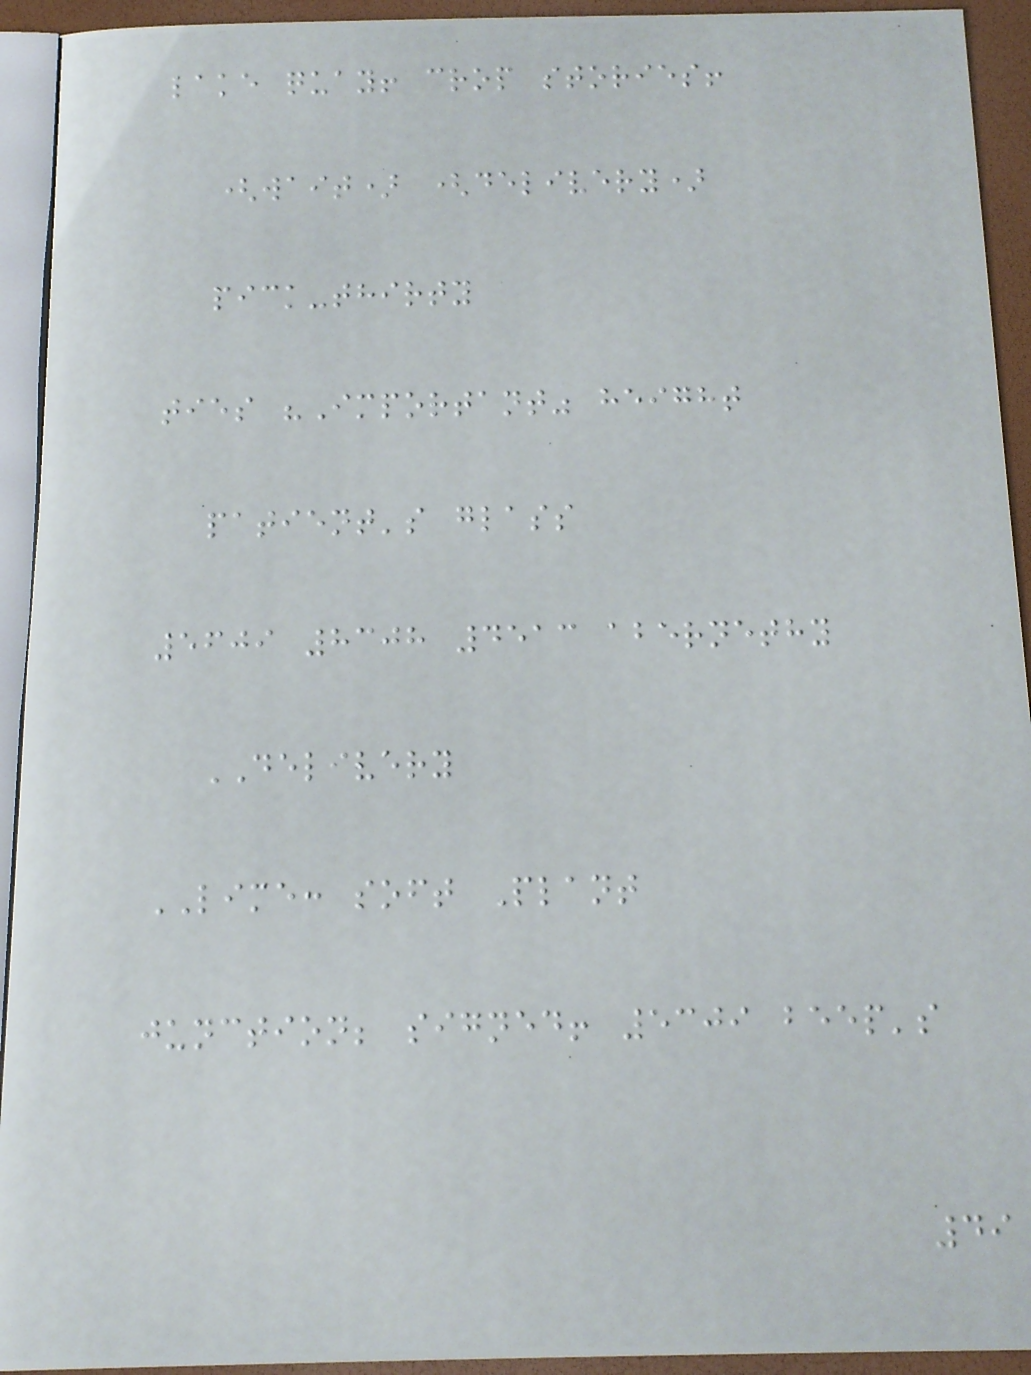lake quay! crop stories!
(wait) (delivery)
pick-thirty
ties "Important" height
patient's glass
5609 8308 4513 abernethy
DELIVERY
LIME: soft Plant
junction; signed! 5309 beep's
49
